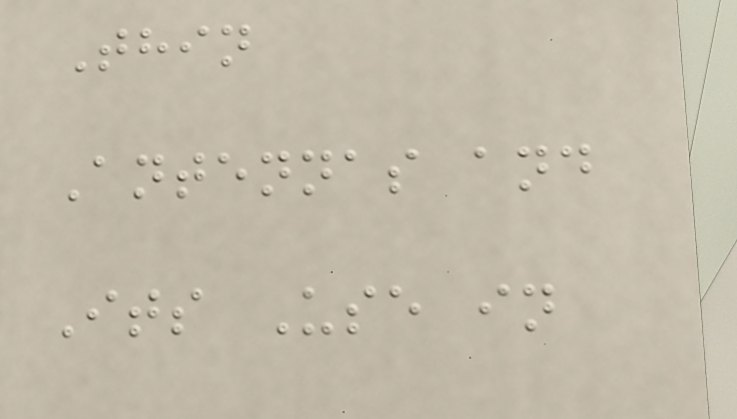Thin
Antennas and
Its Use in
